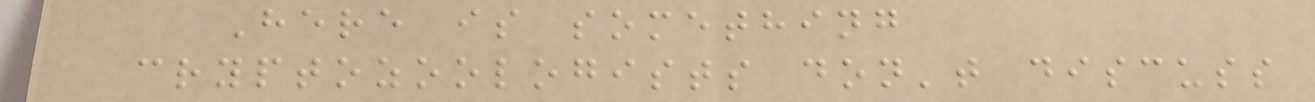Here is something
cryptozoologists don't discuss
